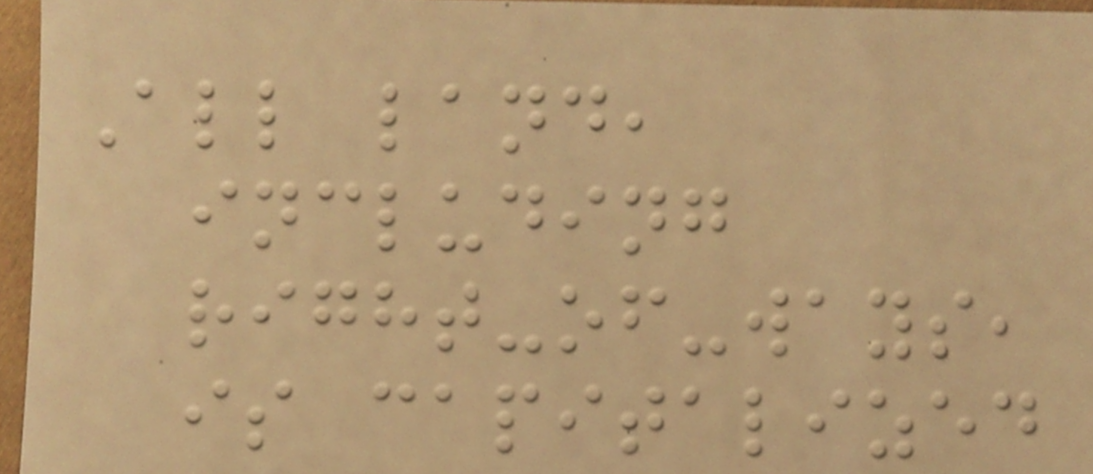All land,
including
right-of-ways,
is capitalized
